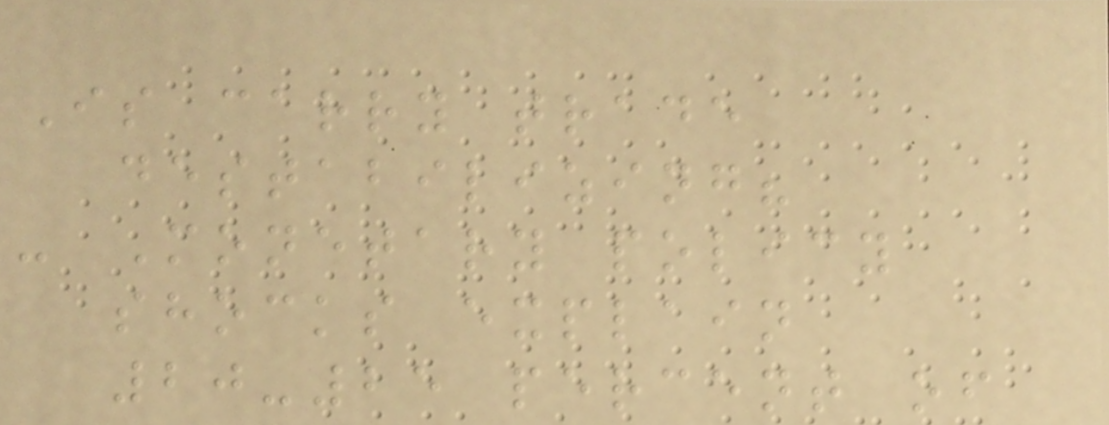Is carry trade
destabilizing?
- Monetary policy
shocks explain
20-25 percent of
